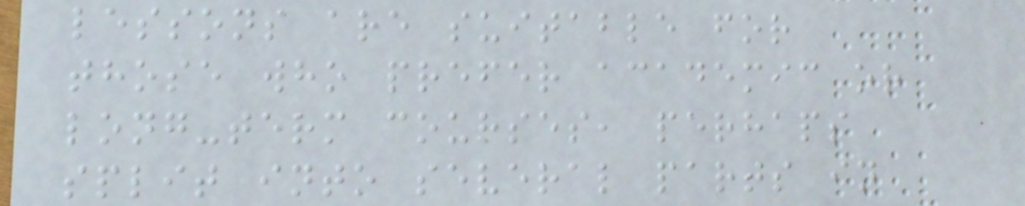lessons are suitable for
those who prefer academic or
long-term courses, perhaps
split into several parts in
